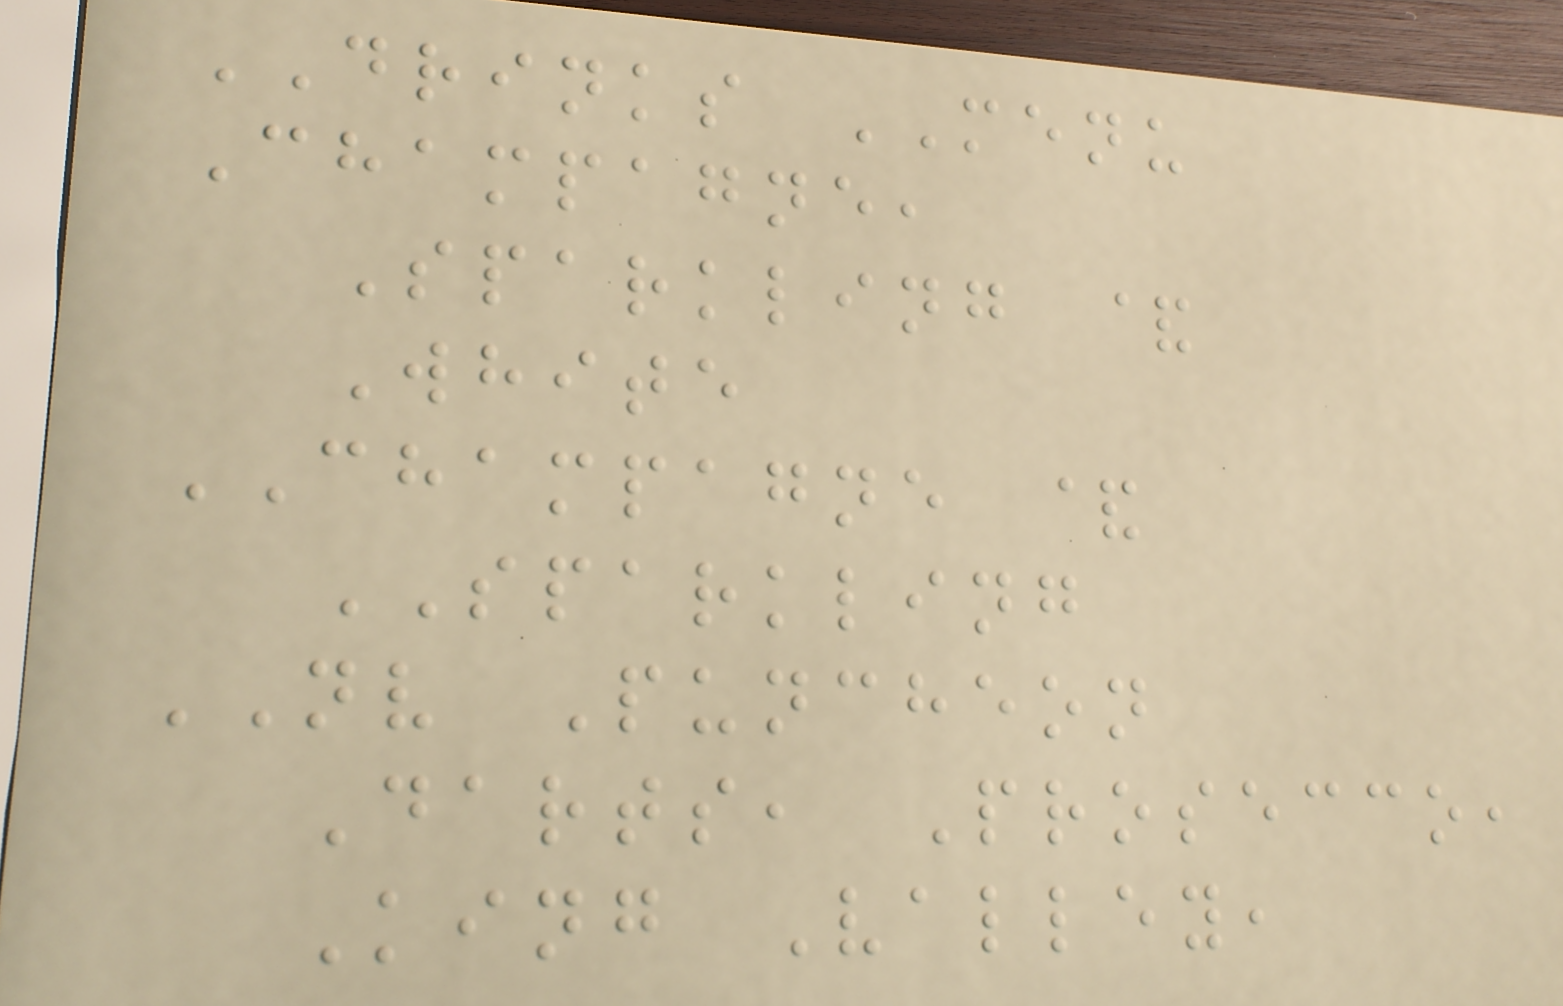DRINKS MENU
Champagne,
Sparkling &
White
CHAMPAGNE &
SPARKLING
NV Puncheon
Darts, Prosecco,
King Valley,
